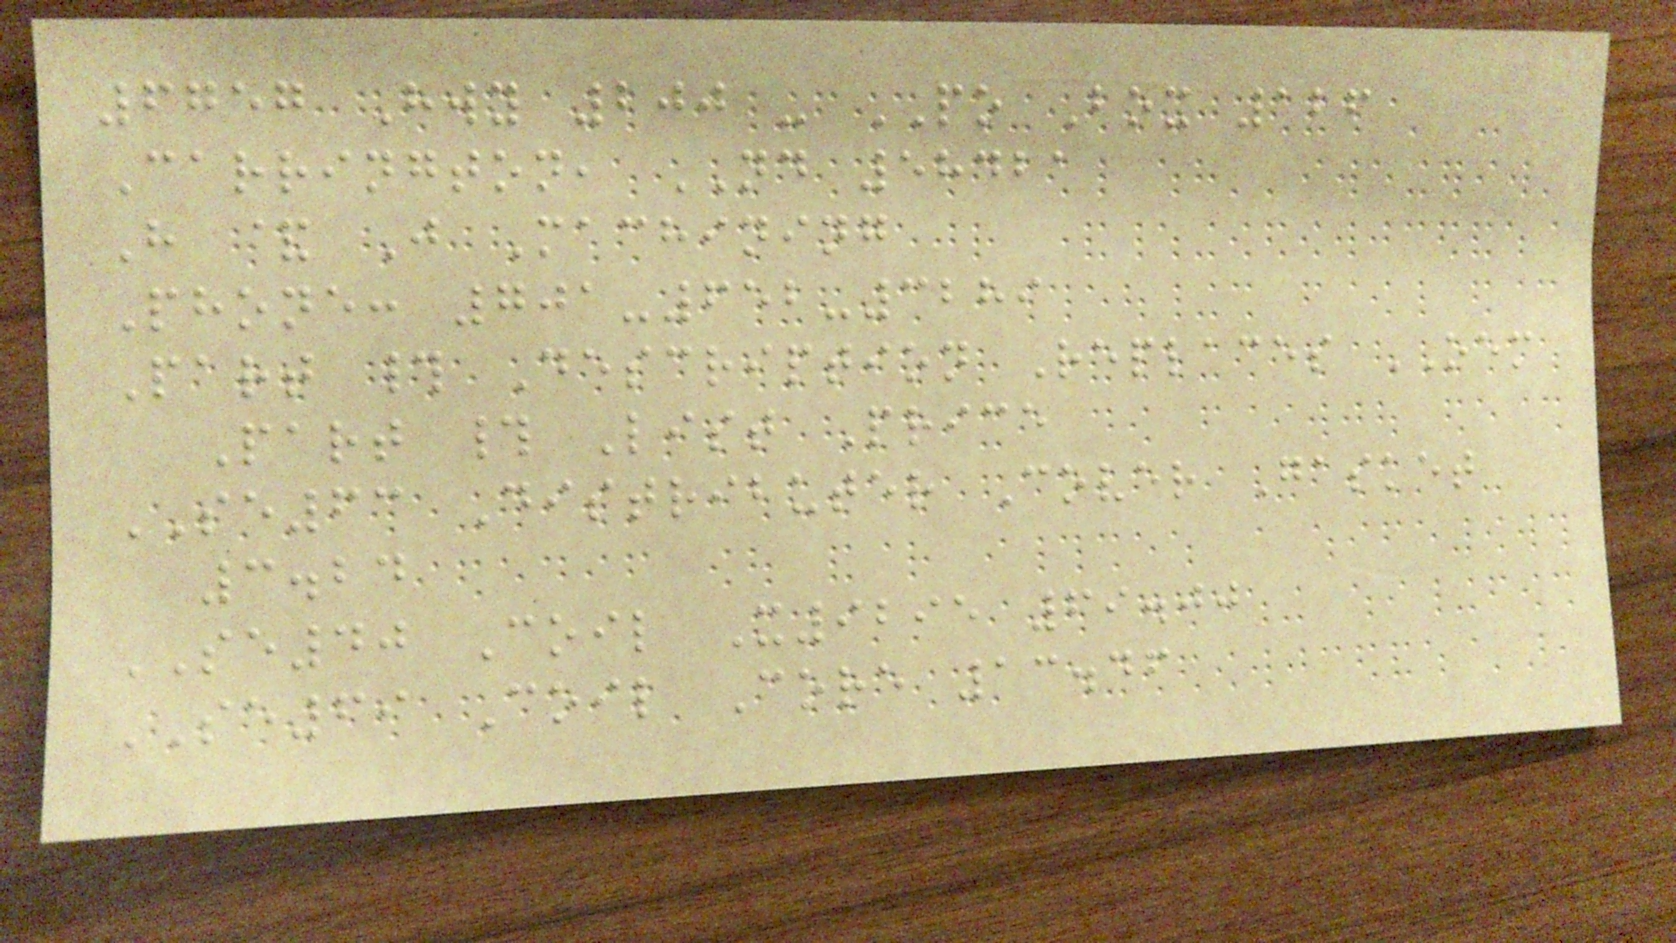6757 Hwy 200 - PO Box 126
Carrington, ND 58421
H & J Machining
Phone: 701-652-3289
Part # Description Replaces OEM
Part # List Price
SE63 Distributer Cover Gasket
3.24
SE40 Coil X9295 69.00
SE69 Coil Core 13.46
